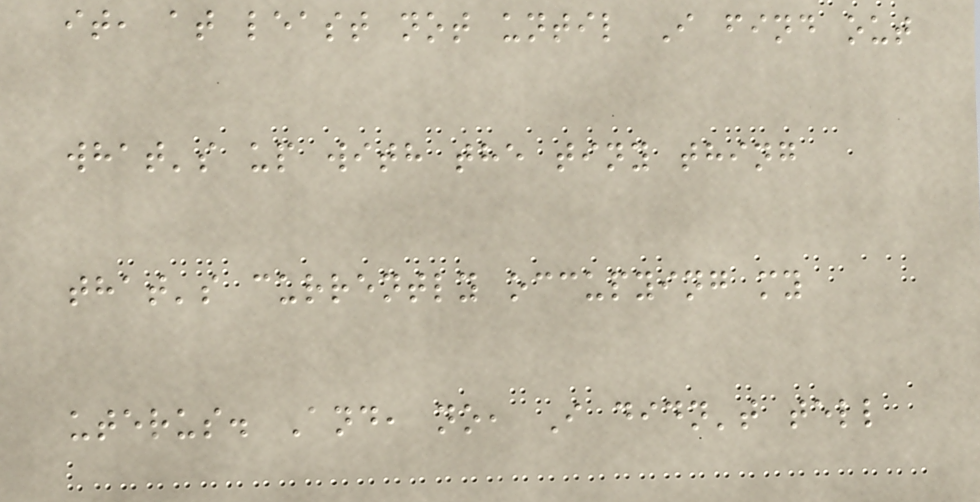it, at least not until I find out
what's up with the tiny thing
that's currently occupying my
uterus. And, no, I didn't tell
